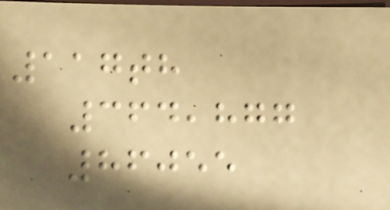117th
364,877
86055
